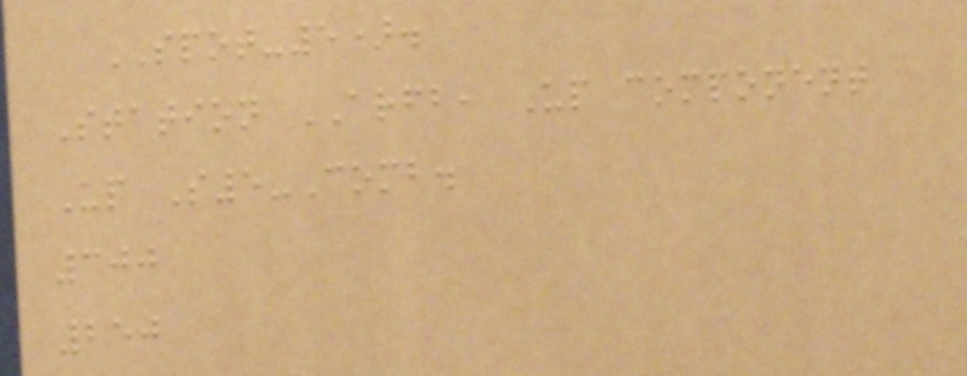SPOT-5).
Station ARFB, Up component
Up S5-Comb.
300
250
